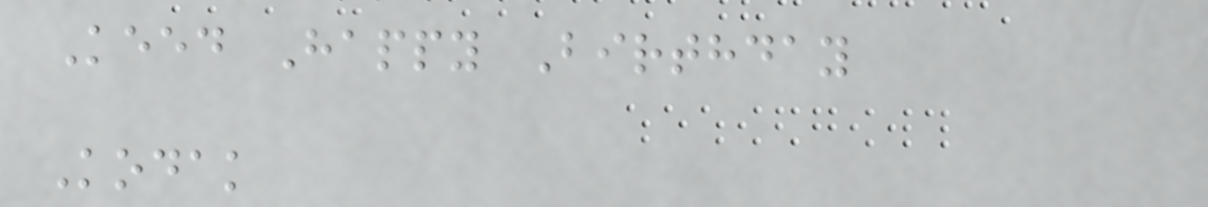Keed Happy Birthday
Kodak
